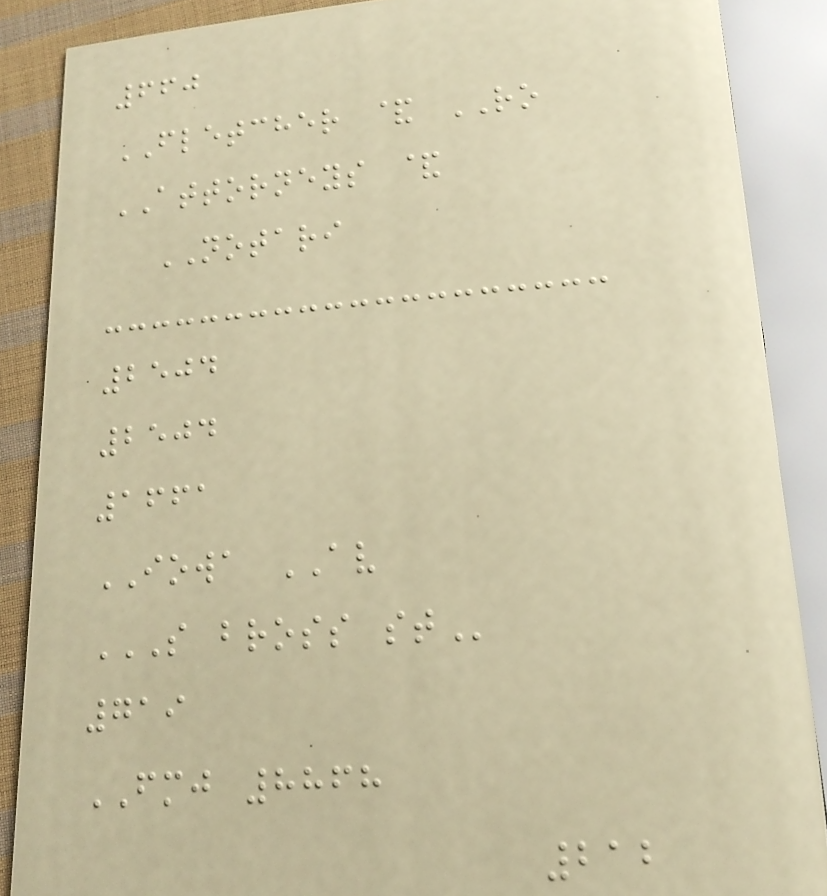660
FLETCHER & RO
ATTORNEYS &
NOTARI
2504
2504
1661
IOWA AV
S BROSS ST
719
FMJ 8868
212
